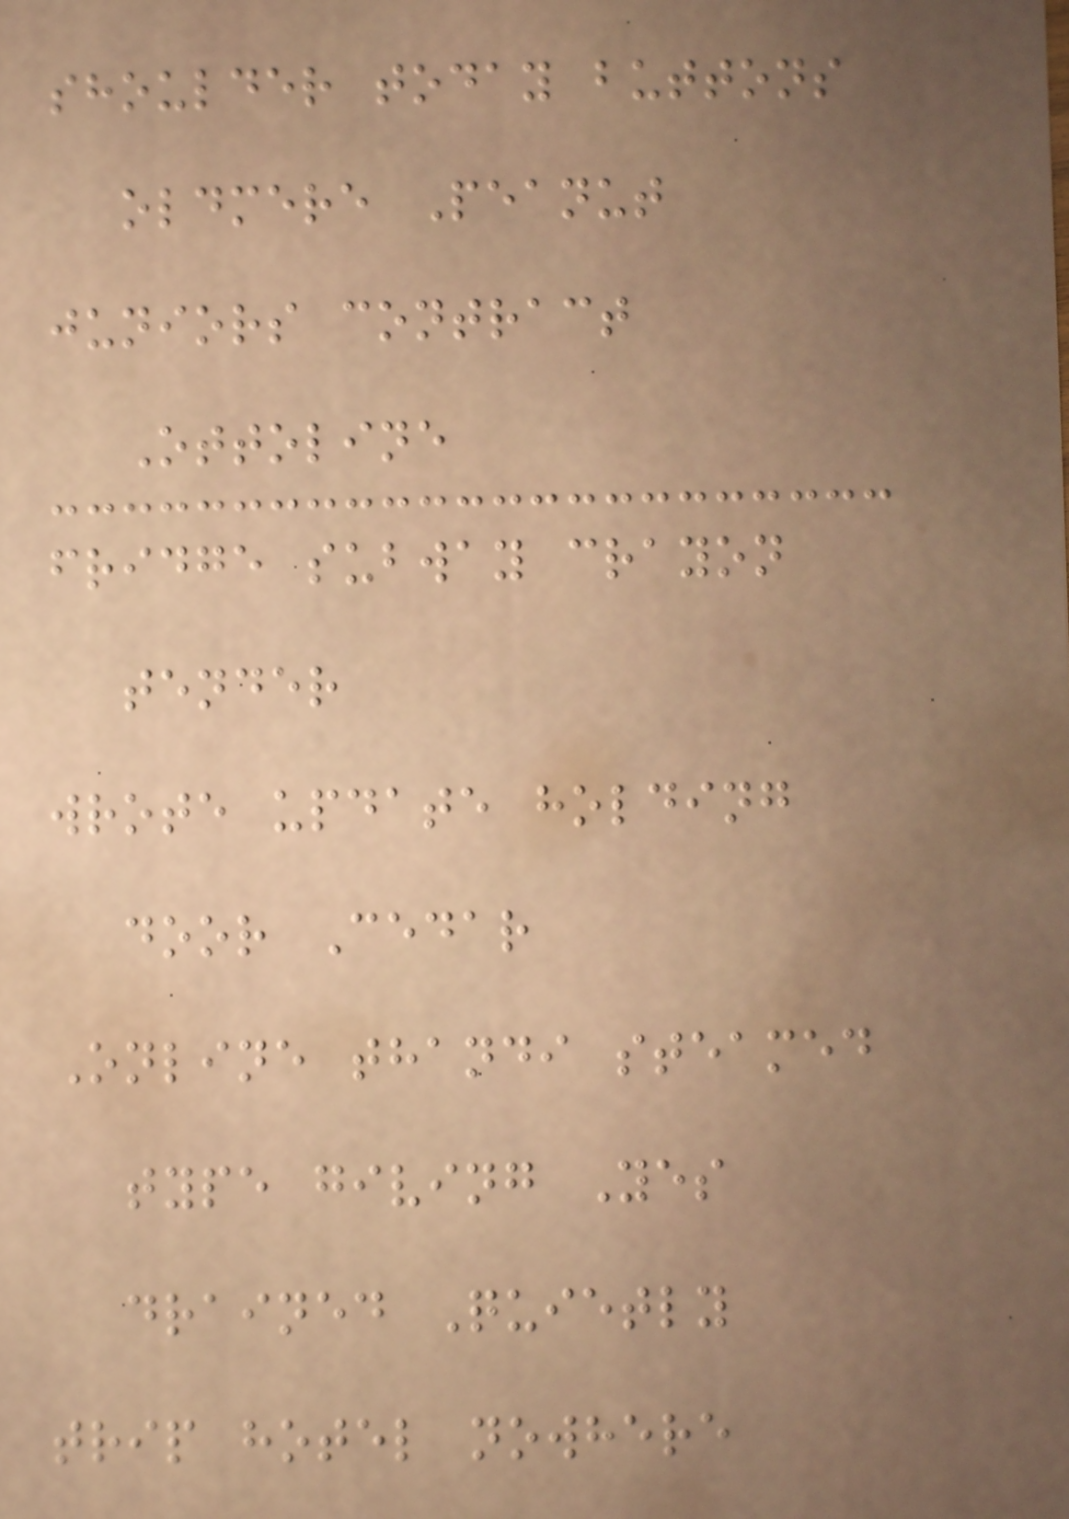shoulder today buttons
oldmere Peanut
juniors contract
Ottoline
fridge subway crayon
tender
wrote update holding
door Cedar
Online thandi steamed
type giving Yes
drained Quietly
trip hotel nowhere
